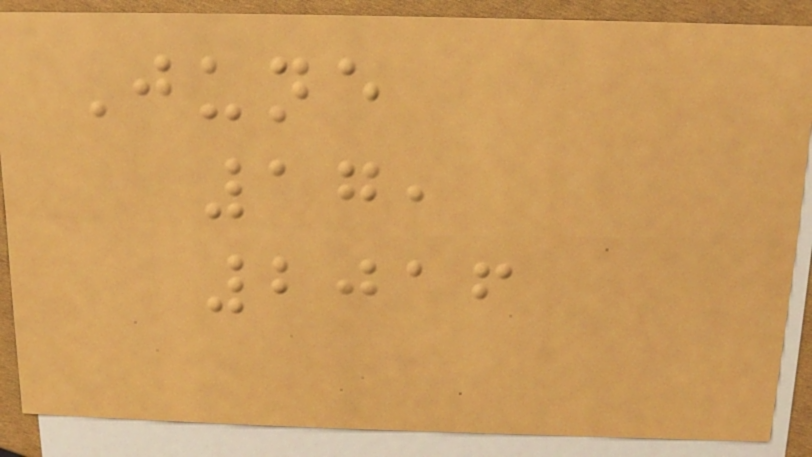June
17,
2016
